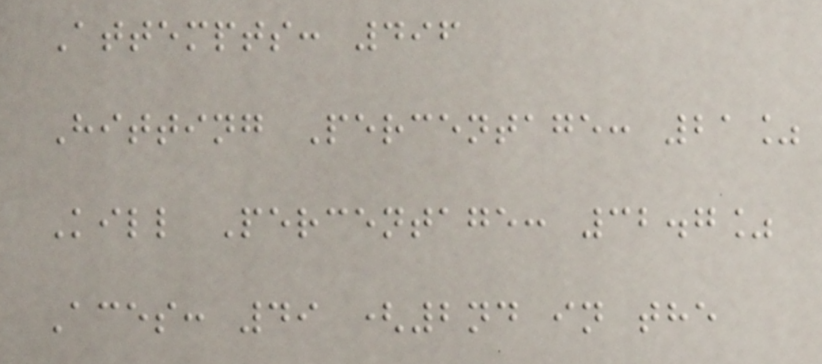Attempts: 496
Hitting Percentage: 21%
Kill Percentage: 32.7%
Aces: 49 (2nd in the
